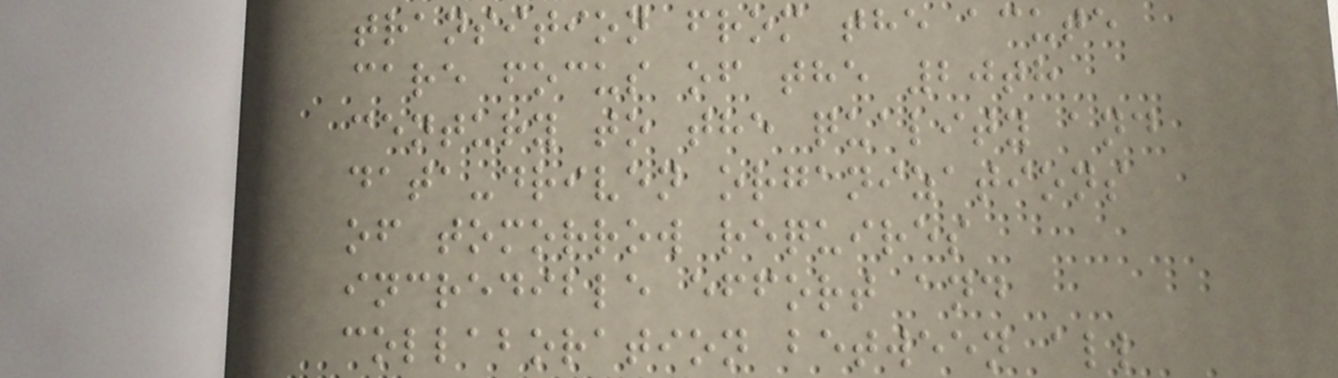transition from the acute
care focus of the 20th
century to the quality and
data-driven organizations
of tomorrow requires
incredible effort and
collaboration between all
